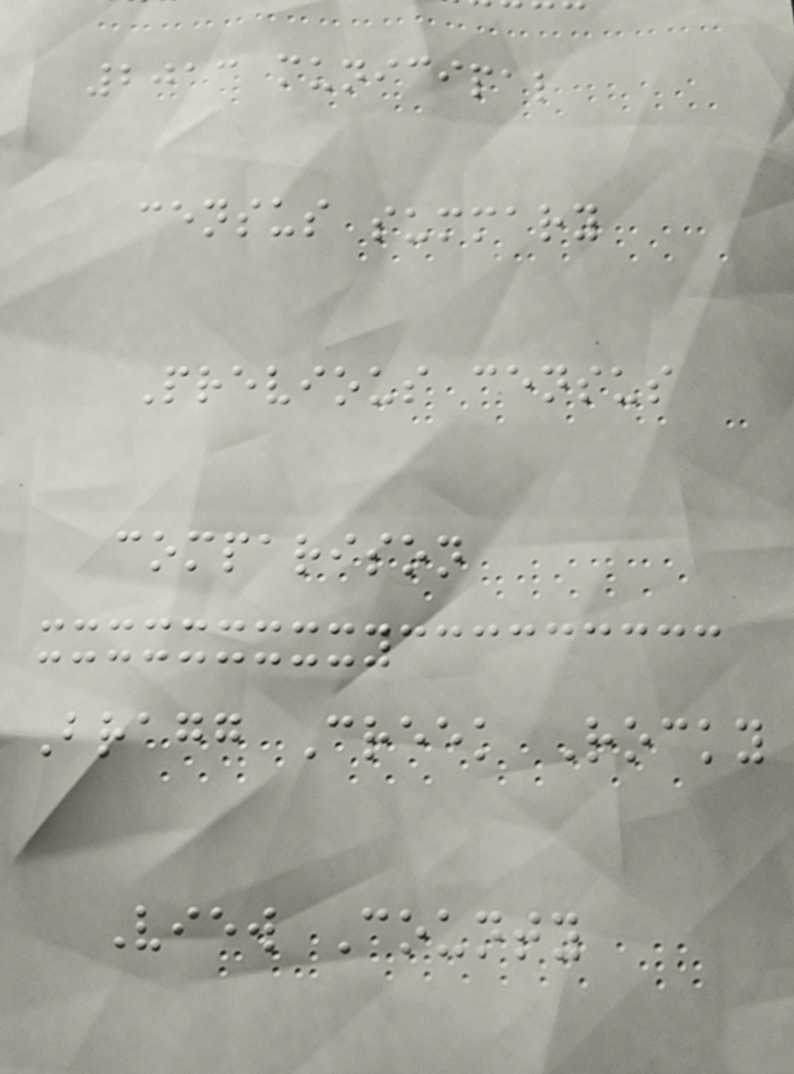2013 municipal
census summary
Previous census
comparison
Bragg Creek Rocky
View County
